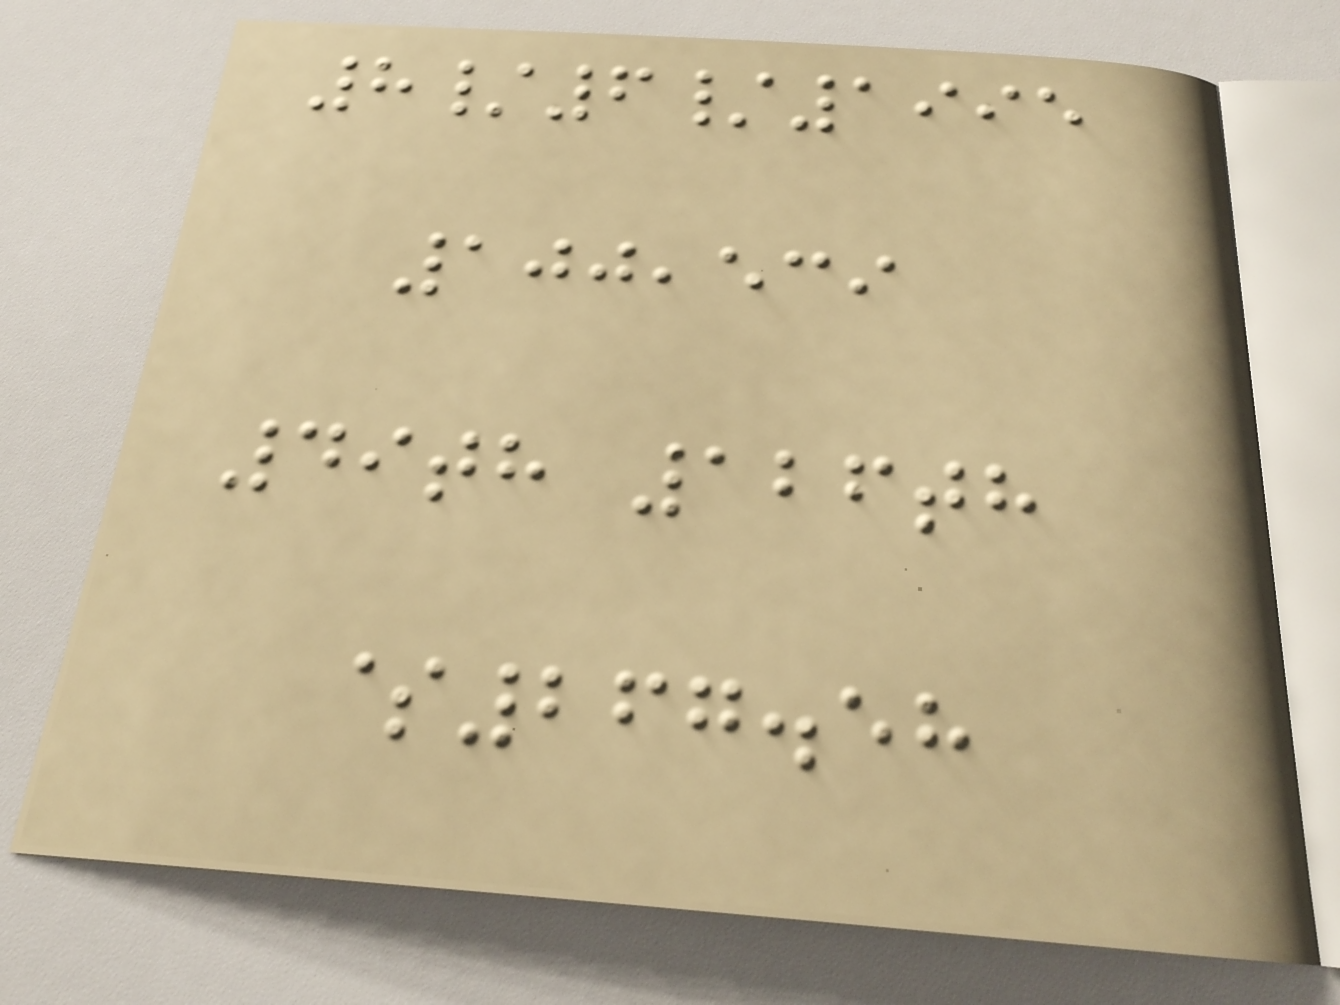8/6/1995
100,539
49th 126th
$267.58
